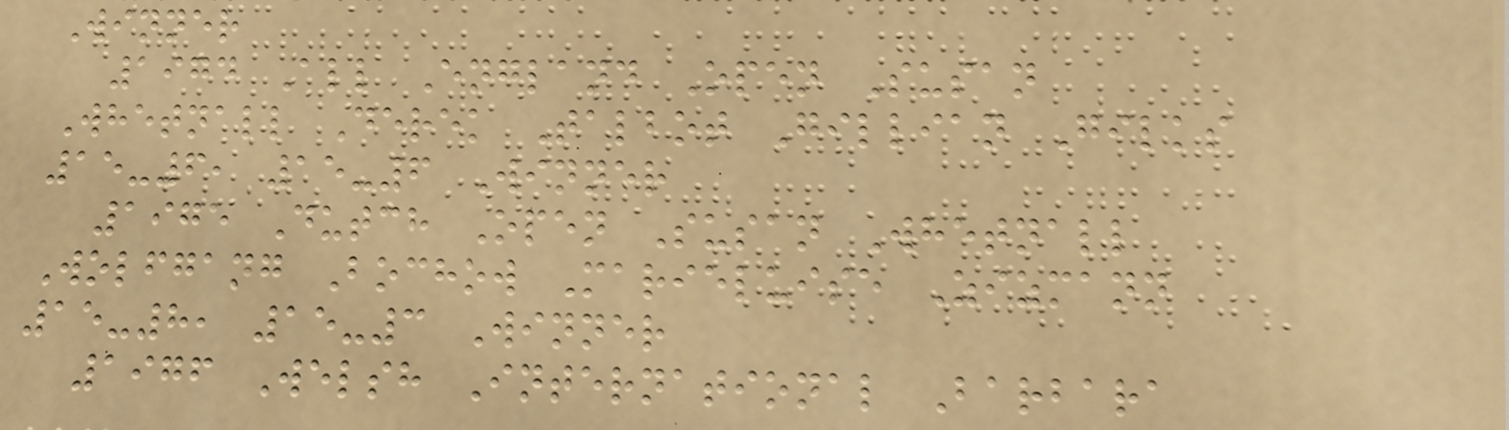Winner
1974 All England Open Susan
Whetnall Derek Talbot Gillian Gilks
15-6, 15-6 Winner
1975 Dutch Open Susan Whetnall
Wolfgang Bochow Marieluise Zizmann
15-8, 15-3 Winner
1976 Welsh International Barbara
